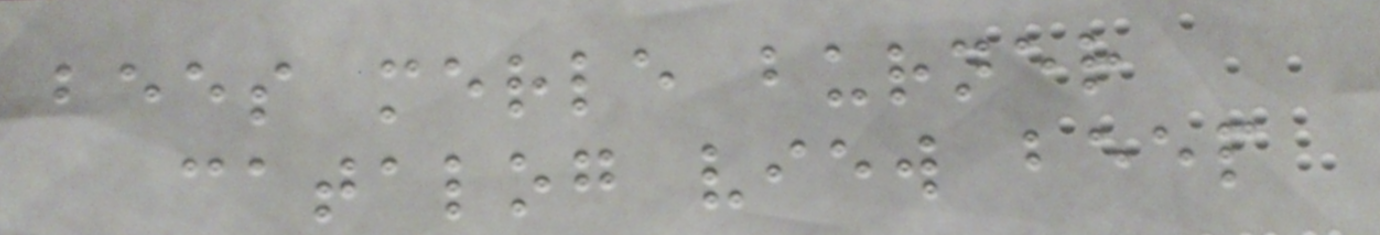bees merle burner
catalog view beep
